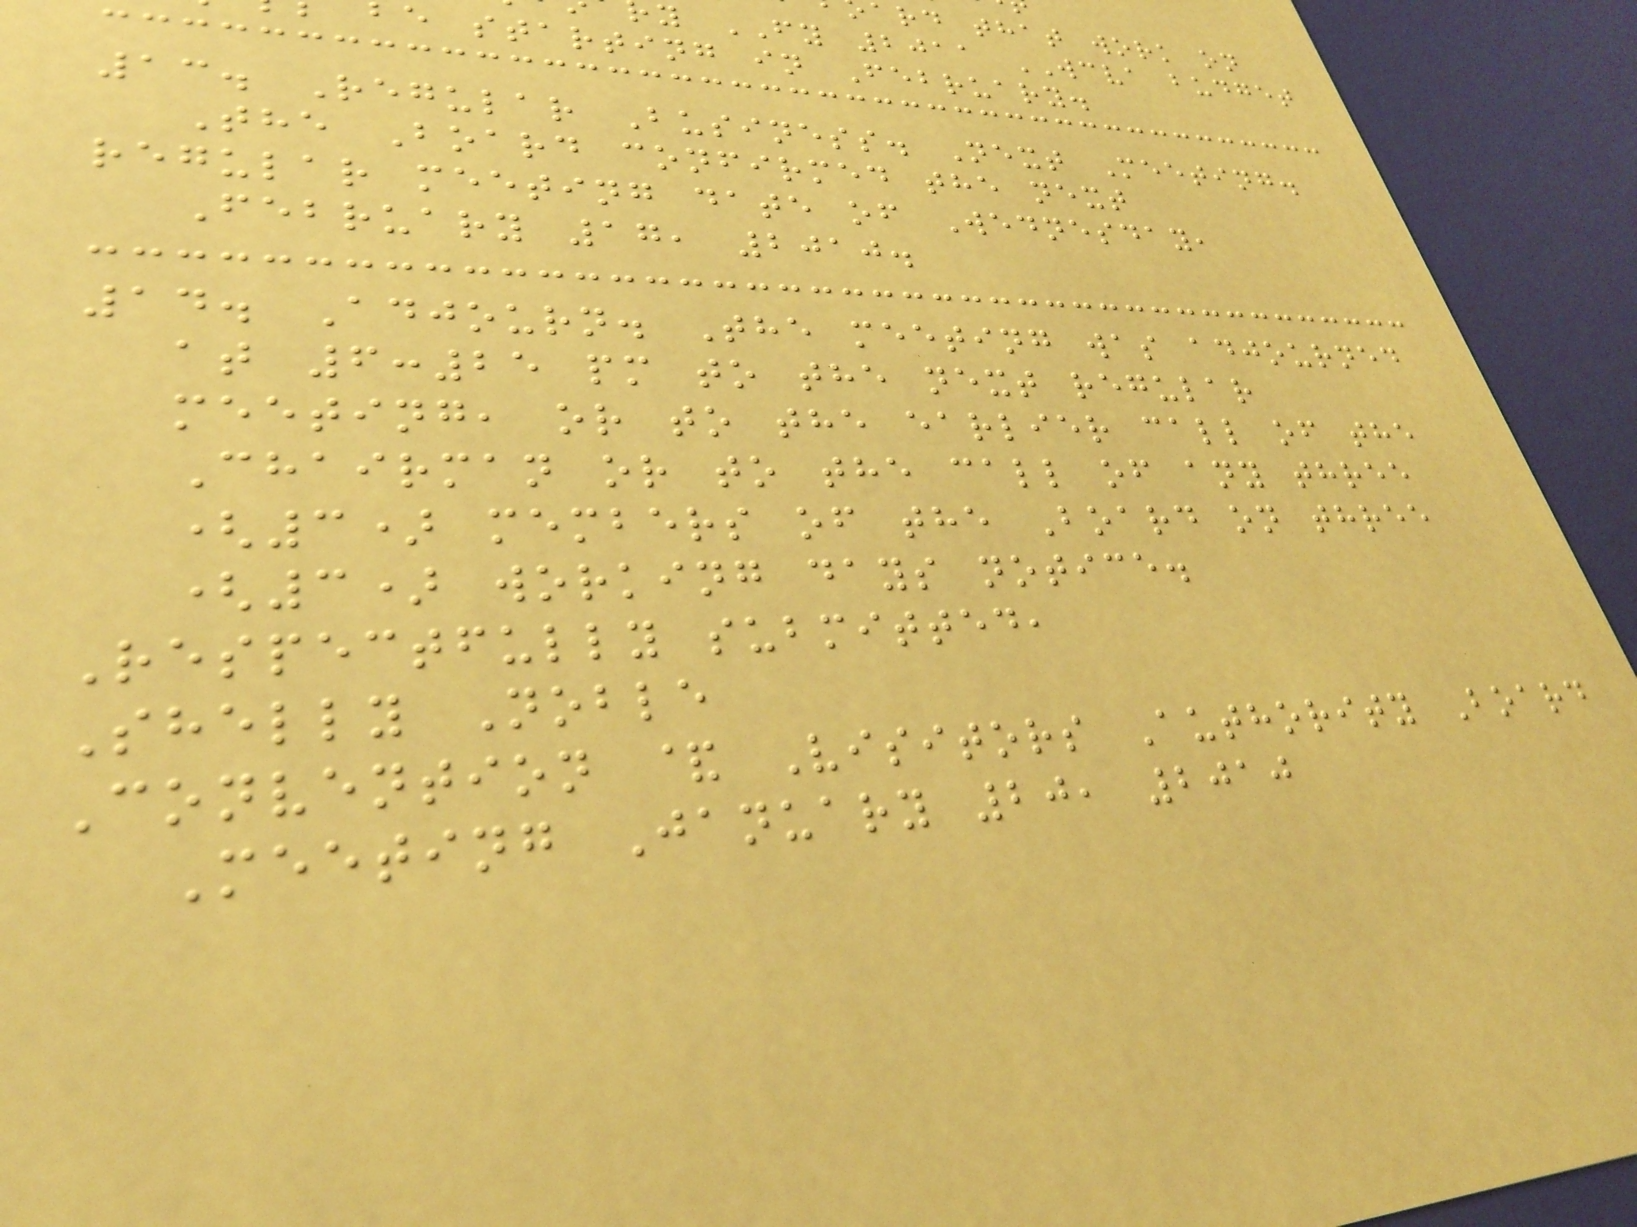ard that work on
y FY 2011 WCVA budget
e starting in February.
13. Regular Business. Next Meeting.
The Board confirmed the next
regular meeting date of Wednesday,
February 17, 2010.
14. Adjourn. The meeting was adjourned
at 6:25 pm to the next regular
meeting, or to the earlier call of the
Chairman or to the call of any three
(3) members of the Board on three
(3) working days notice.
Respectfully submitted,
Shelly Noble
Convention & Visitors Authority Board
Meeting January 20, 2010
